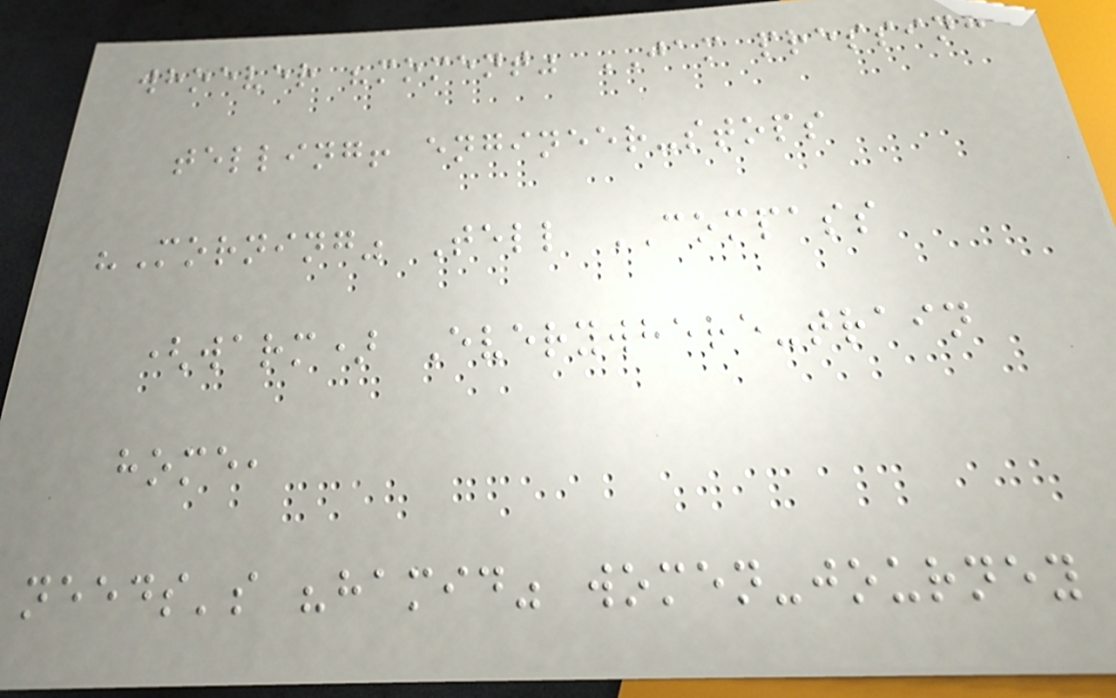whoever "moment" JAM pressing
telling! engineer-stops
"Morning" Tell COMPASS
(warm) Everywhere-train
home,
needs's "hamid" women-journey
